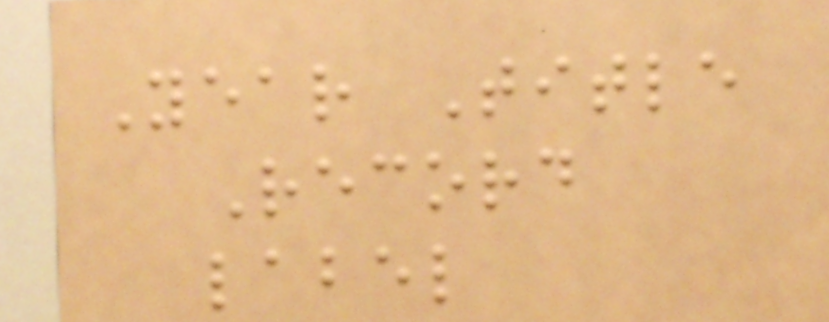Year Title
Record
label
